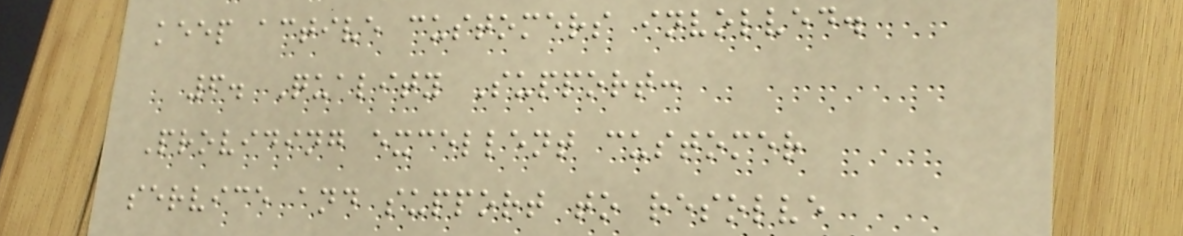keep active customers involved.
6. Quality Support:
Providing excellent customer
service and support to resolve
